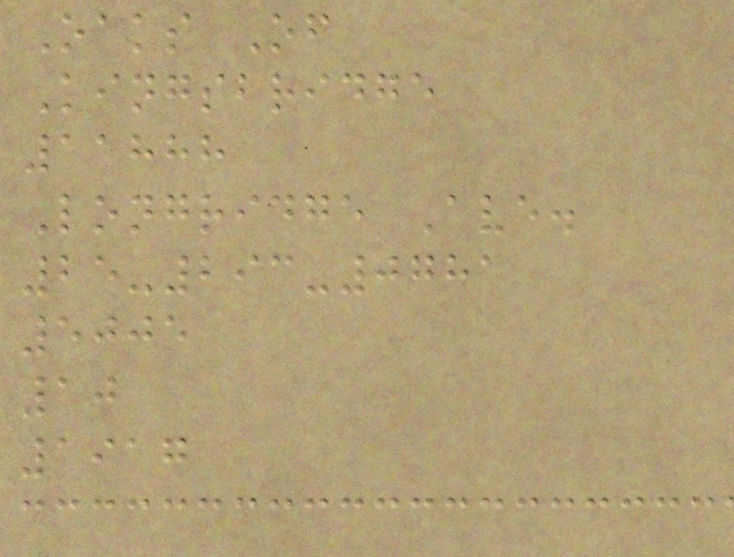Oaks Of
Kingsbridge
11888
Longridge Ave.
25-293-0781
5005
10
1917
